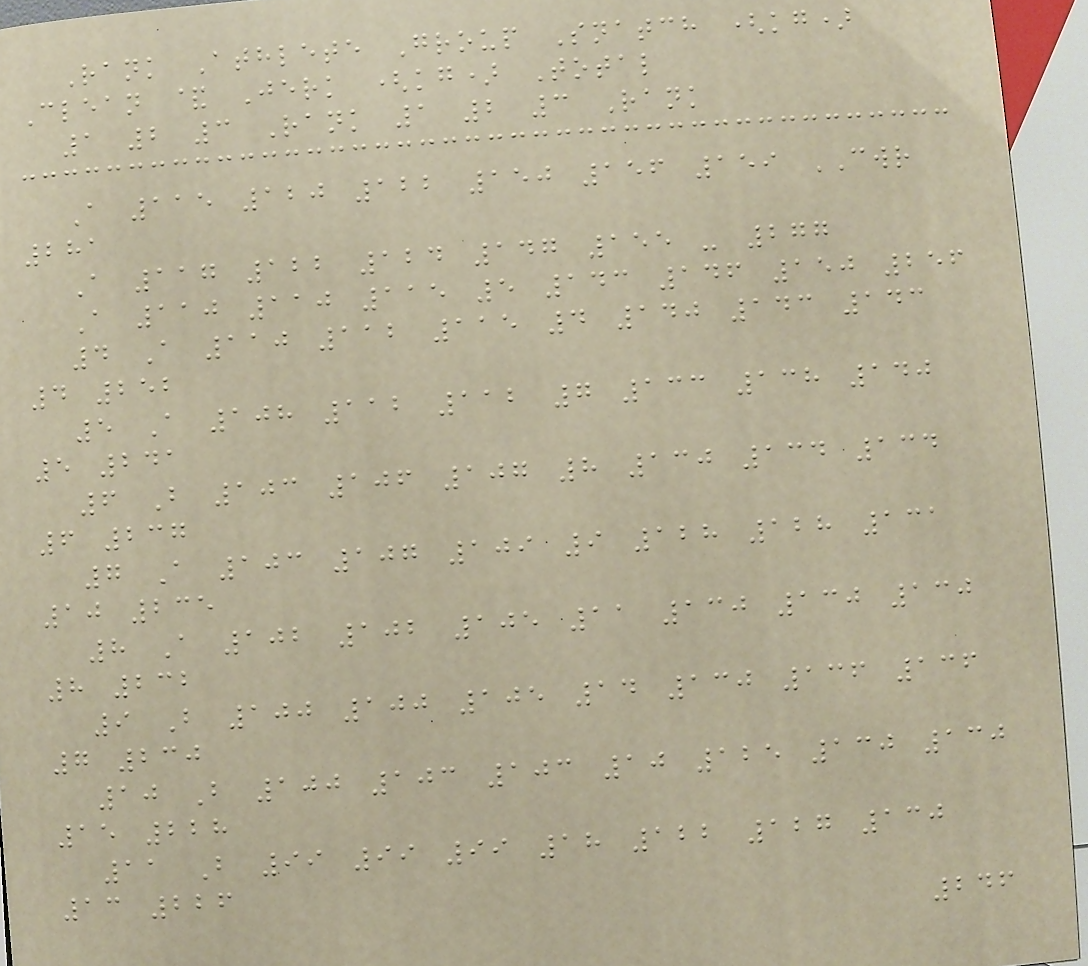Rank Athlete Group Snatch (kg)
Clean & Jerk (kg) Total
1 2 3 Rank 1 2 3 Rank
A 115 120 122 150 156 159 CWR
281
A 117 122 124 147 155 - 277
A 110 110 115 5 143 146 150 256
4 A 110 112 115 4 140 143 143
4 252
5 A 108 112 112 7 133 138 140
5 241
6 B 103 106 107 8 130 134 134
6 237
7 A 103 107 109 9 128 128 131
10 235
8 A 102 102 105 11 130 130 130
8 232
9 B 100 100 105 14 130 136 136
7 230
10 B 100 103 103 10 125 130 130
15 228
11 B 99 99 99 18 122 127 130
13 226
246
